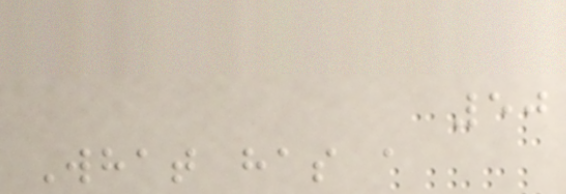50
What has a
